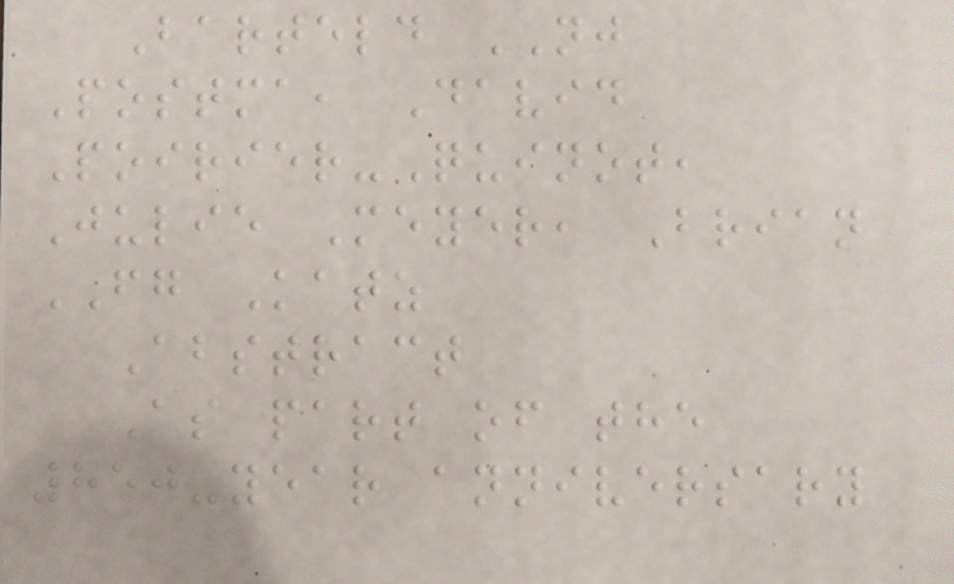Barteld NJ
Postma, David
Poirier-Quinot,
Julie Meyer, Brian
FG Katz
Abstract
As part of the
850-year anniversary
